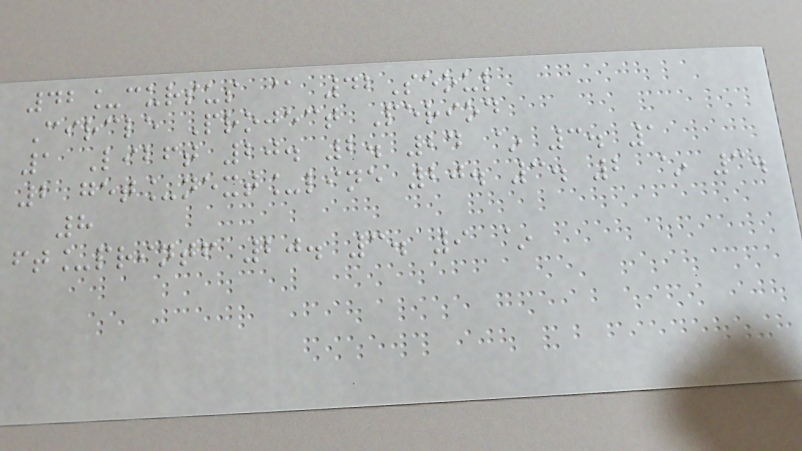42_cursus @ 42Seoul
Circle Project Period
1 Libft 20. 2. 24 ~ 3. 1
2 get_next_line 20. 3. 2 ~ 3.
8
ft_printf 20. 3. 9 ~
